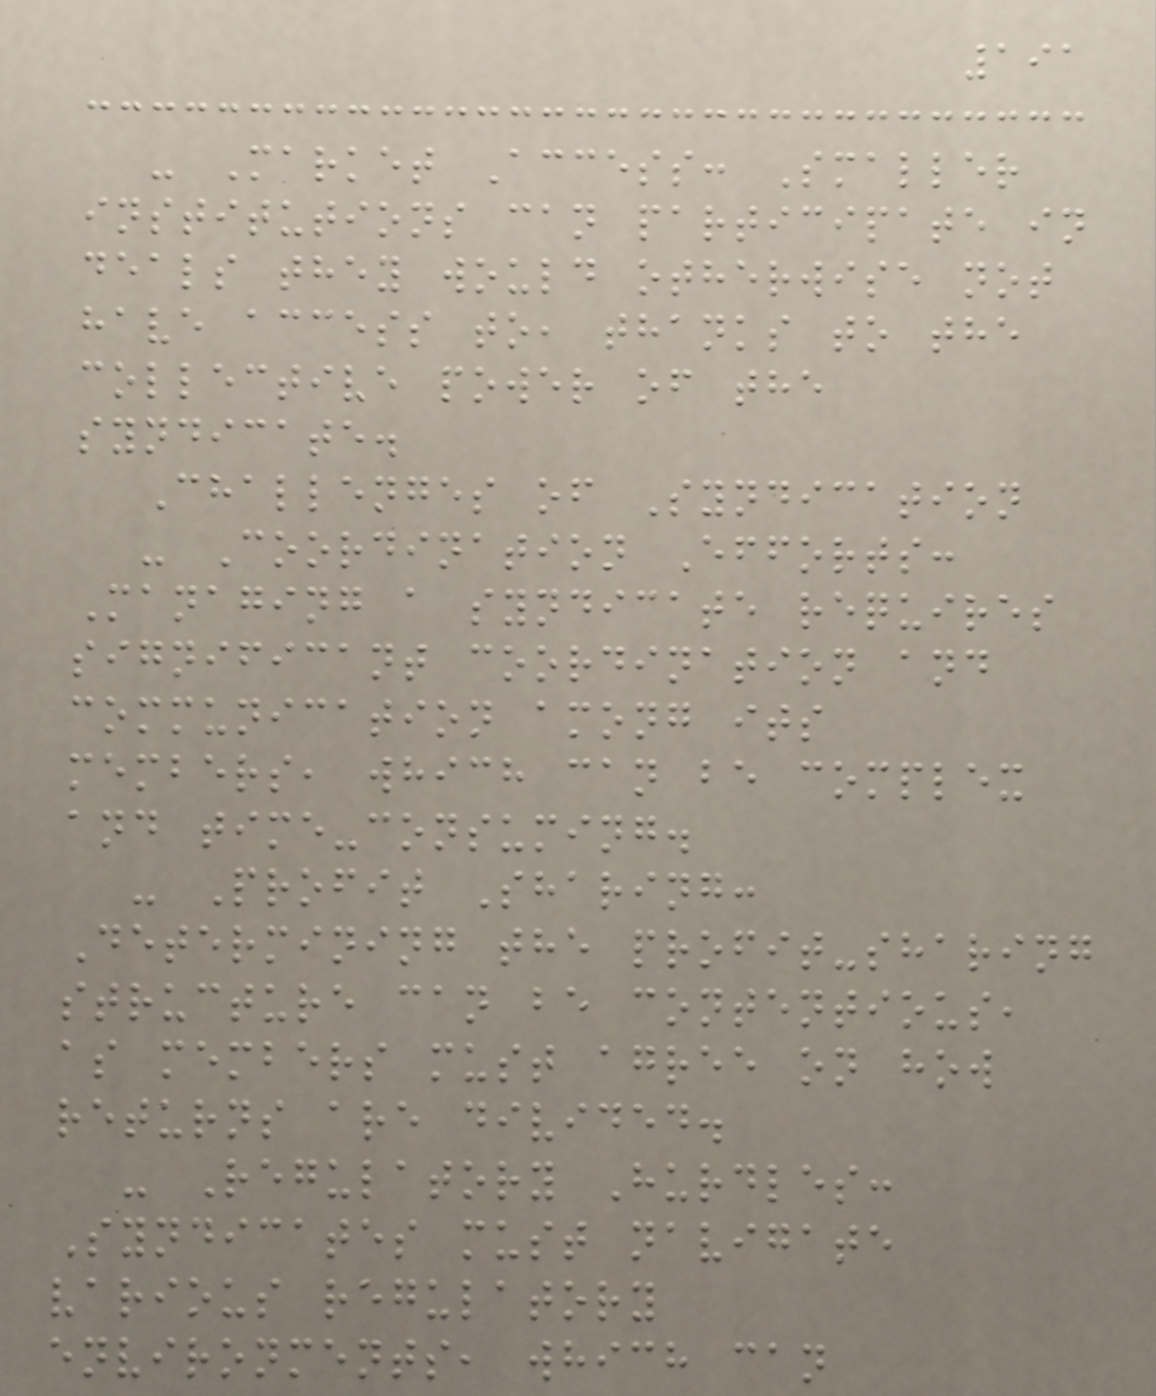191
- Market Access: Smaller
institutions can participate in
deals they would otherwise not
have access to, thanks to the
collective power of the
syndicate.
Challenges of Syndication
- Coordination Efforts:
Managing a syndicate requires
significant coordination and
communication among its
members, which can be complex
and time-consuming.
- Profit Sharing:
Determining the profit-sharing
structure can be contentious,
as members must agree on how
returns are divided.
- Regulatory Hurdles:
Syndicates must navigate
various regulatory
environments, which can
